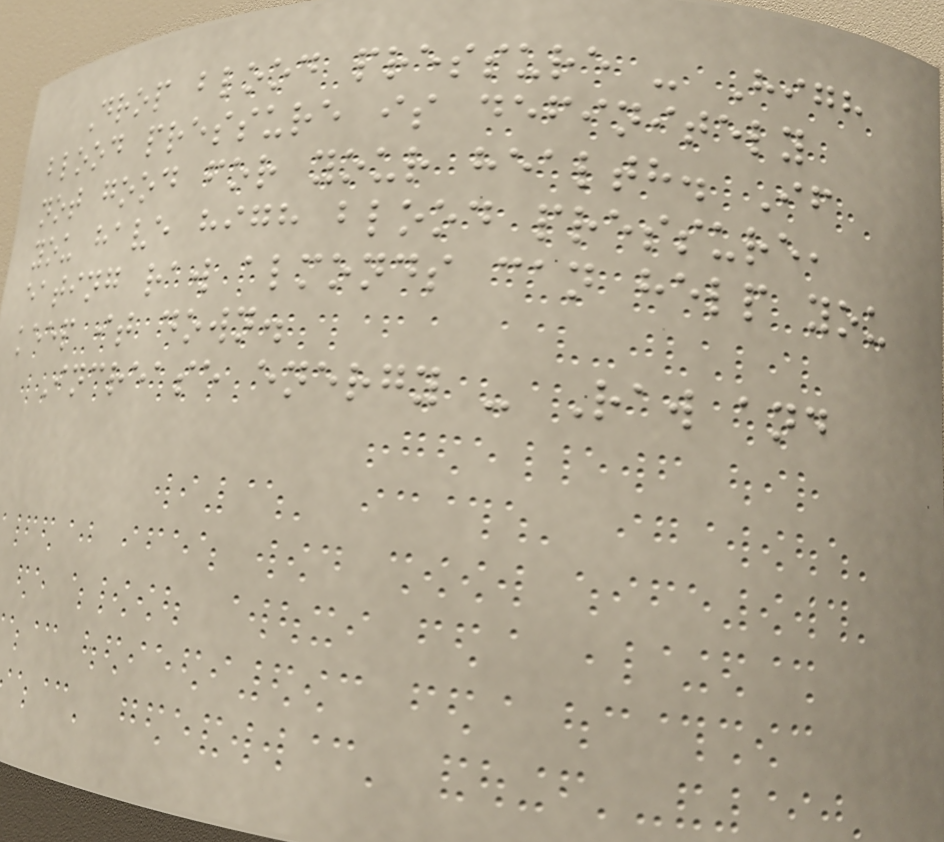Drop blood pressure - High
blood pressure is definitely
not good for your health. If
you have high blood pressure,
eating raw almonds can help you
keep it down.
Increase energy - Raw and
